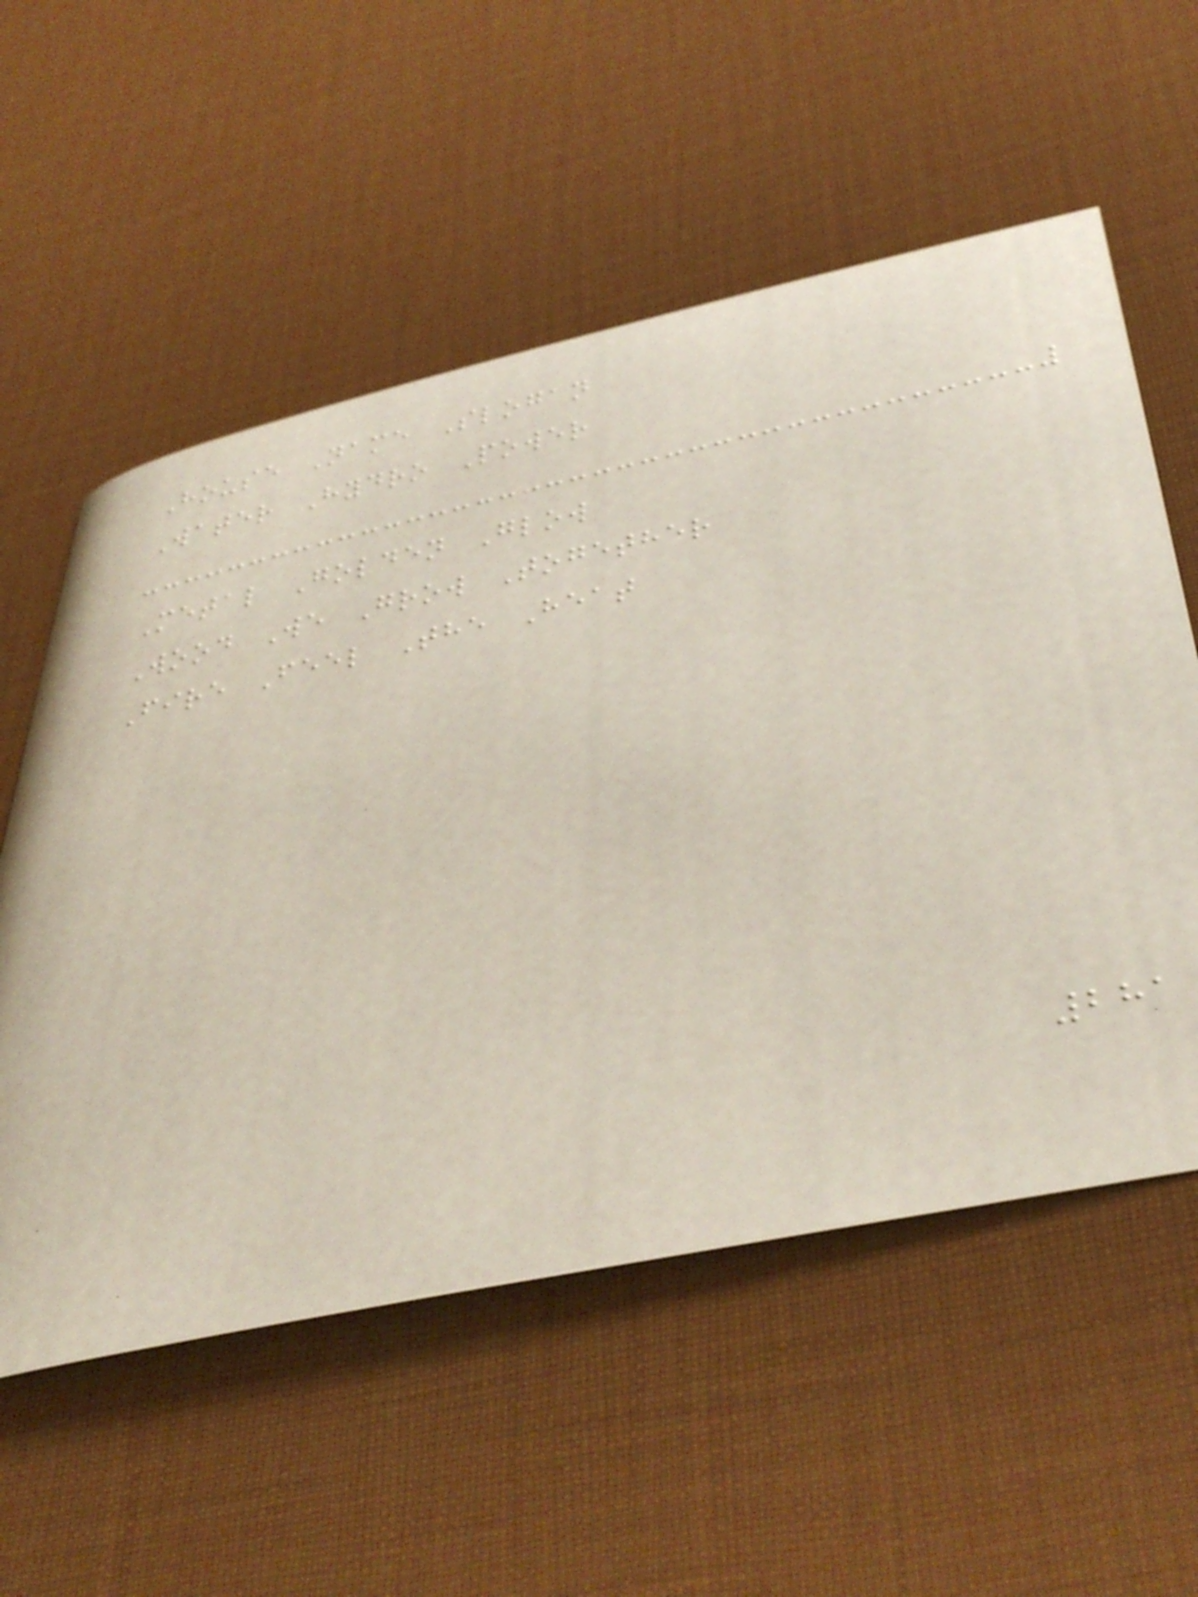House Name Slogan
Water Hydro Power
Metal Golden Glow
Wood We Grow Together
Fire Feel The Heat
281
